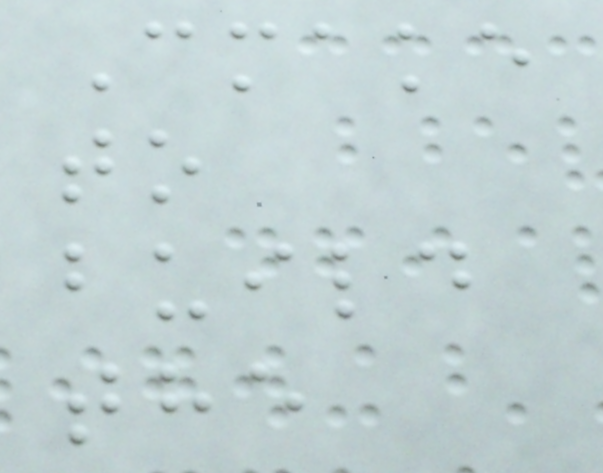Cmake
to
build
the
